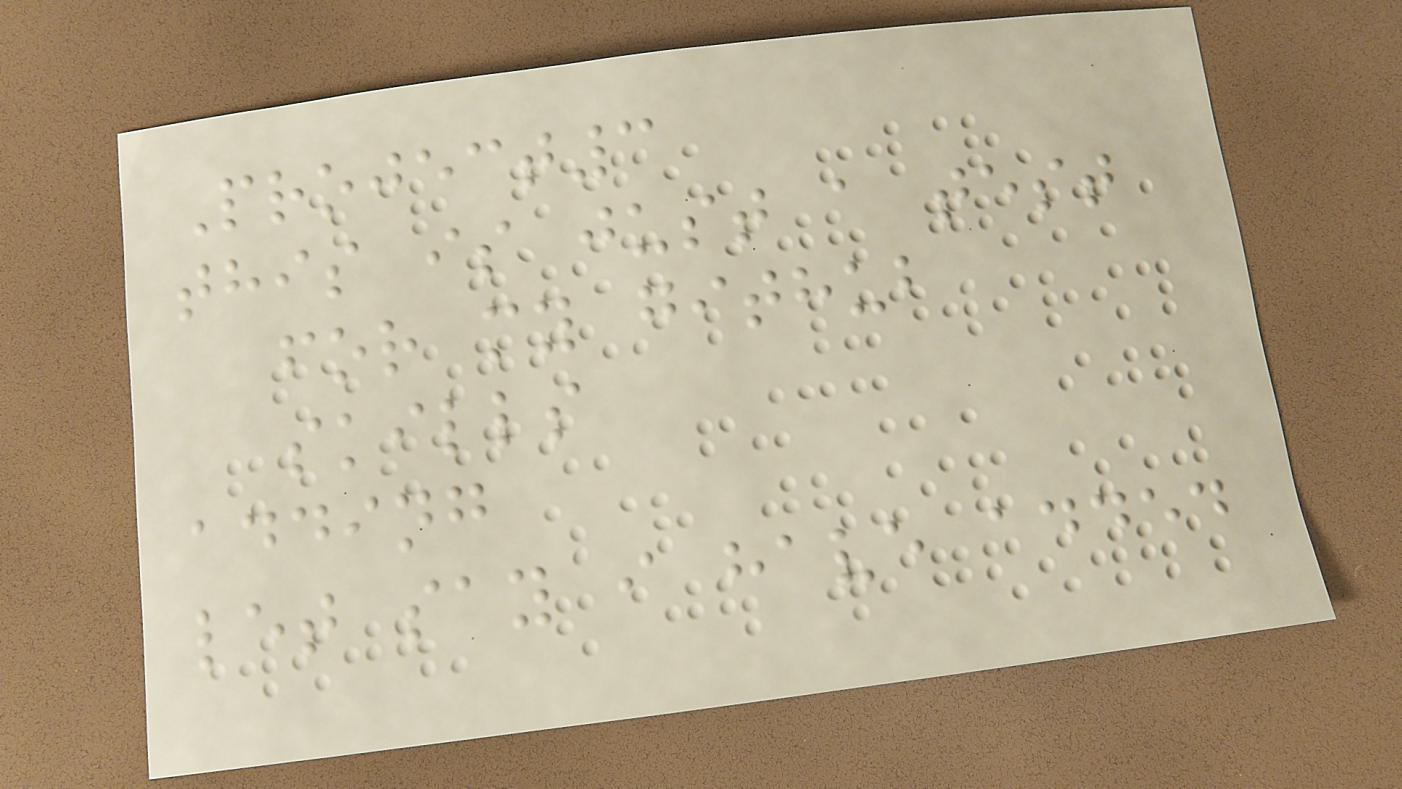Project3
this is just a test
for my github
skills
adding
let say i have added
